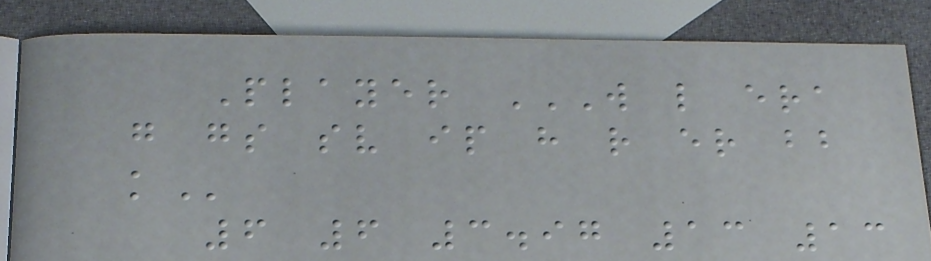Player W L ERA
G GS SV IP H R ER BB
K
6 6 3.97 13 13
